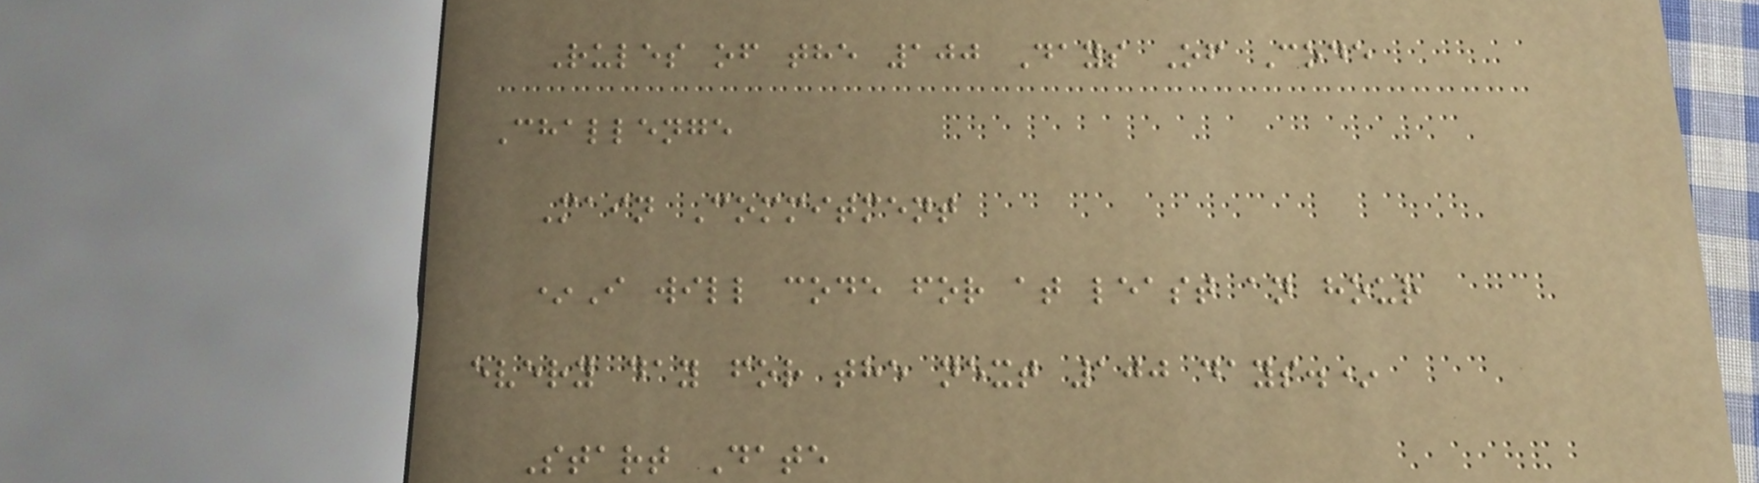Rules of the 100 Days Of Code
Challenge
Main Commitment
*I will code for at least an hour
every day for the next 100 days.*
Start Date
